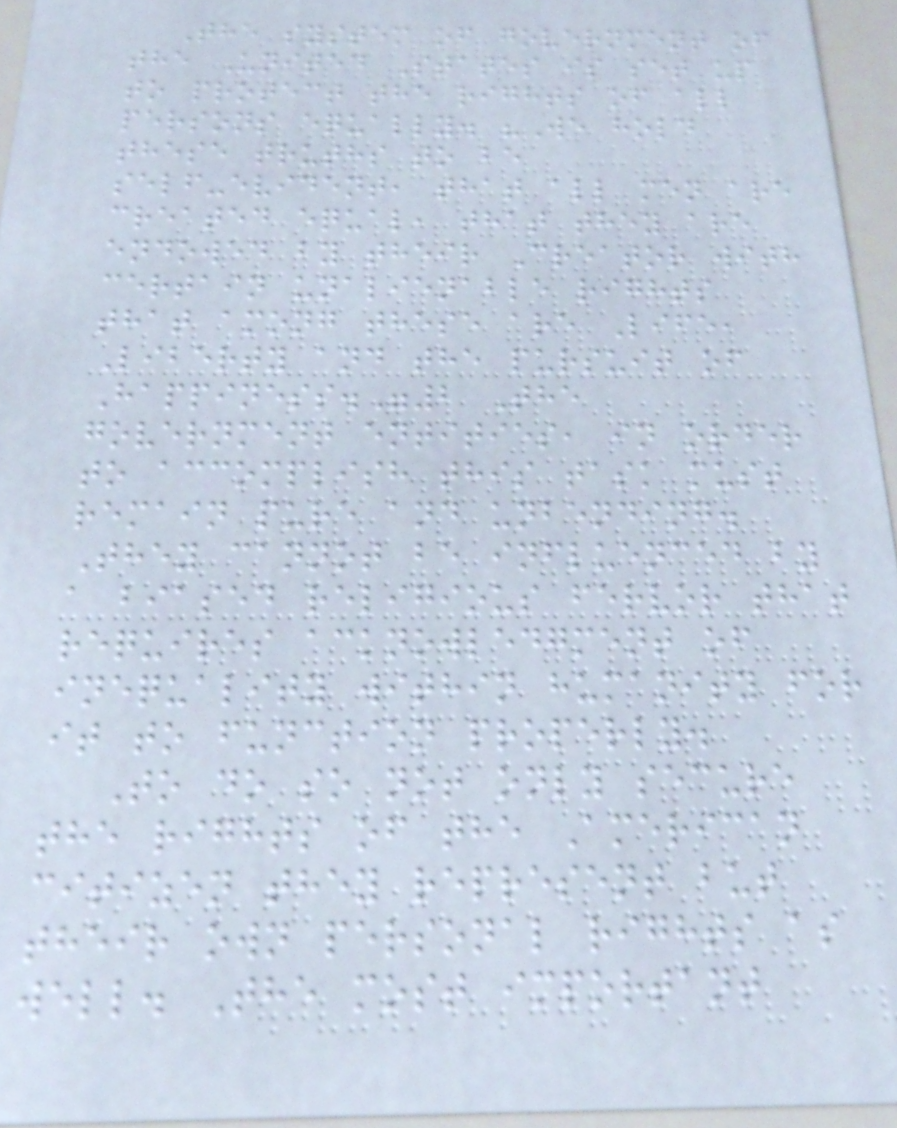The system of government of
the United States is set up
to protect the rights of all
persons equally. "We hold
these truths to be
self-evident, that all men are
created equal, that they are
endowed by their Creator with
certain unalienable rights
that among these are Life,
Liberty and the pursuit of
Happiness."2 The
government entities, in order
to accomplish this task must
remain pure and unbending.
They cannot be influenced by
a biased religious fervor that
requires acknowledgment of
inequality within humanity for
it to function properly.
To do so not only secure
the rights of the American
citizen they represent but
their own personal rights as
well. The most important
